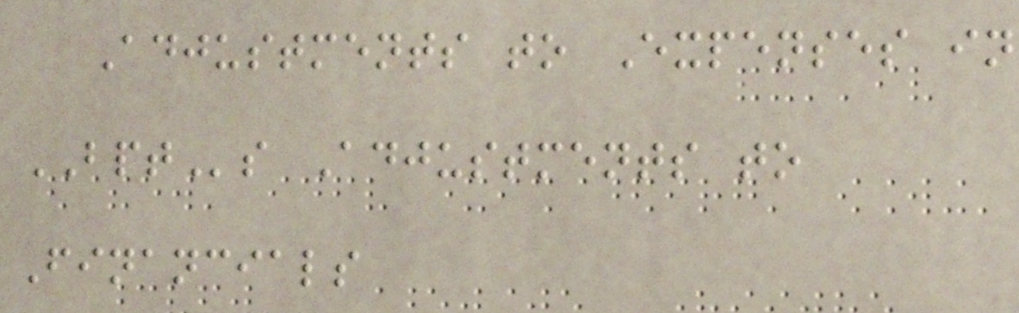Adjustments to Expenses in
BPTs Adjustments to
Financials
